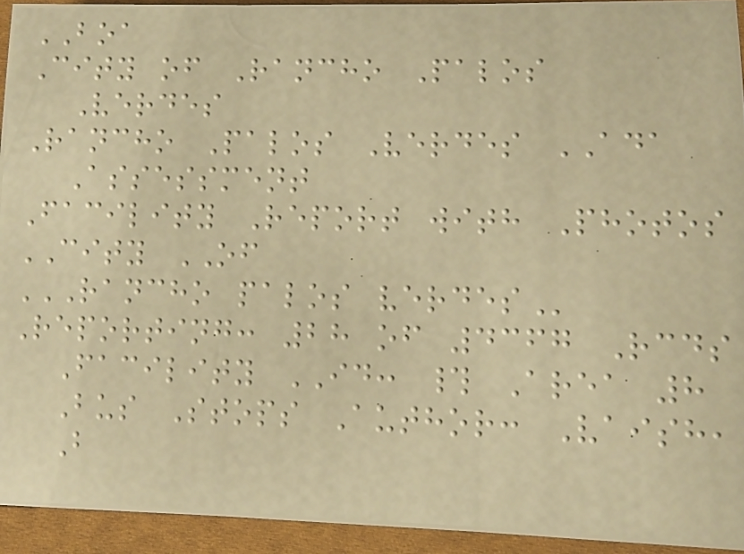BOA
City of Rancho Palos
Verdes
Rancho Palos Verdes ADA
Assessment
Facility Report with Photos
CITY OF
RANCHO PALOS VERDES
Reporting: 28 of 4367 Rcds
Facility ID: # Area 8
Bus Stops Author: Vaish,
B
